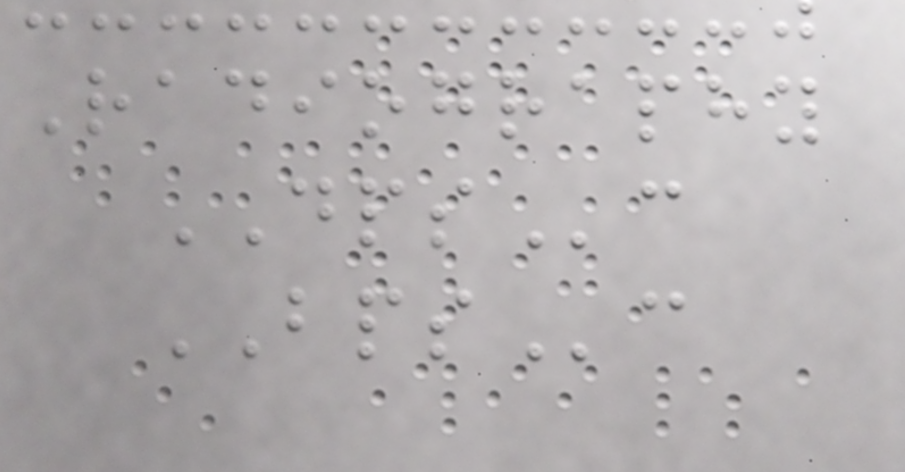Radiography
DPSc
BPSc
